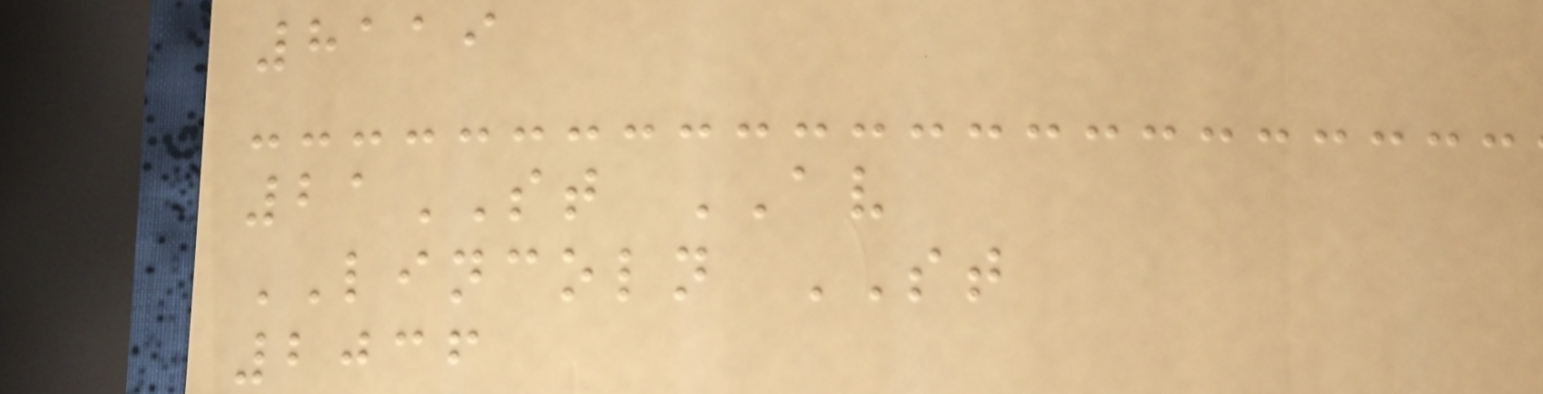8119
21ST AV
LINCOLN ST
2036
